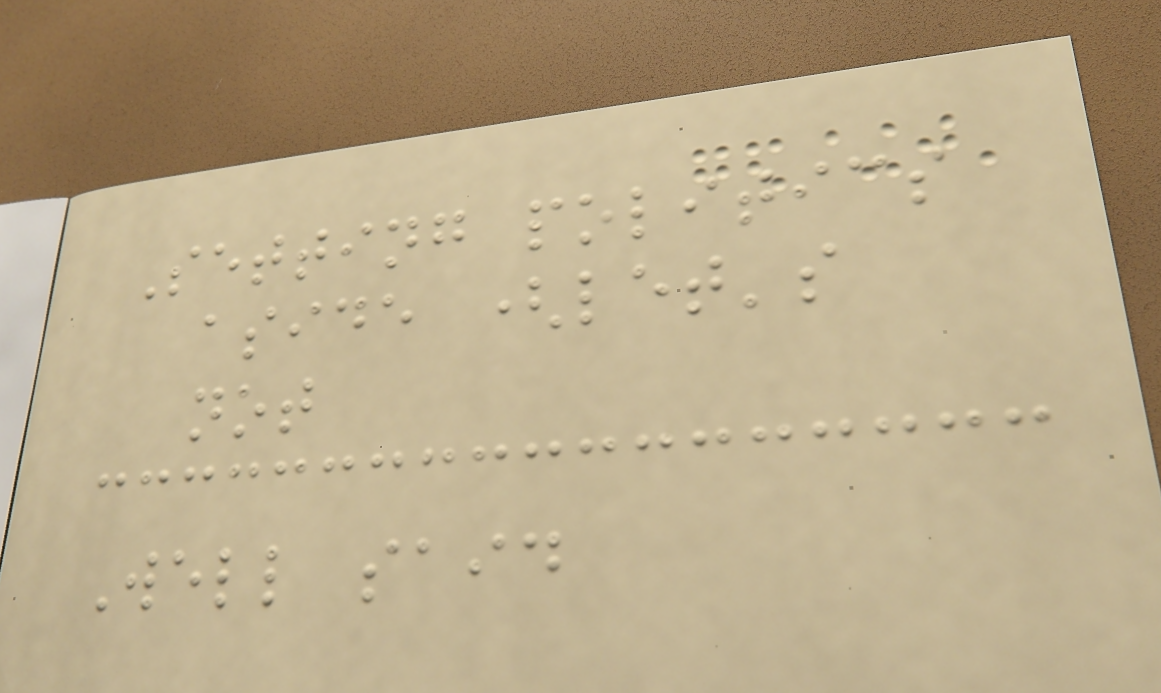Setting politics
aside (let's
not
Well said
